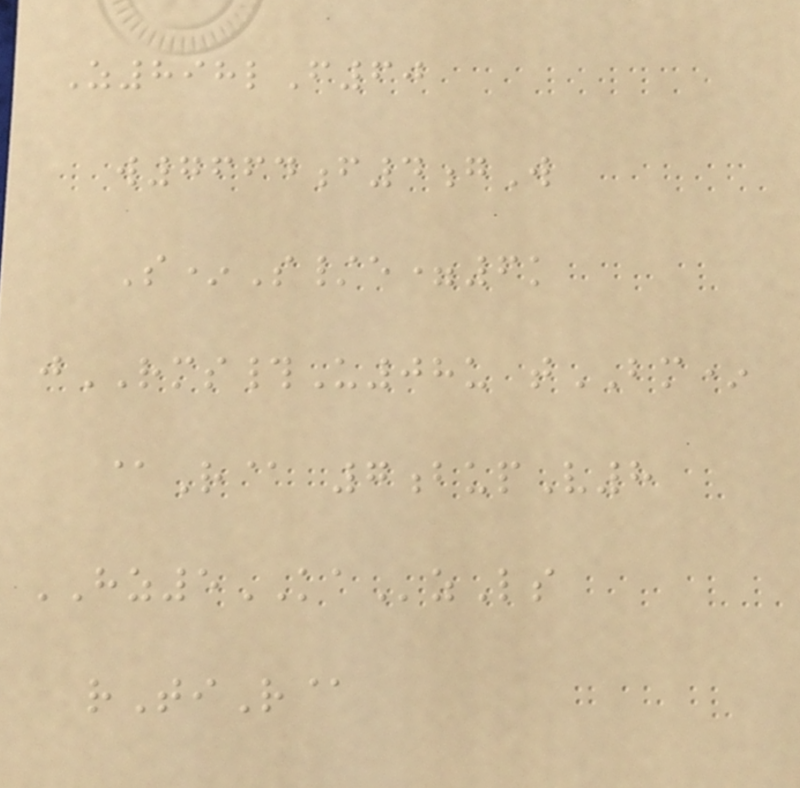Z898lF60
w7664f4gW
S*S/e=6k
jRMS#U08u tBM*
@R@ 7bupV8
HZ5KAzLs
rTiR@
